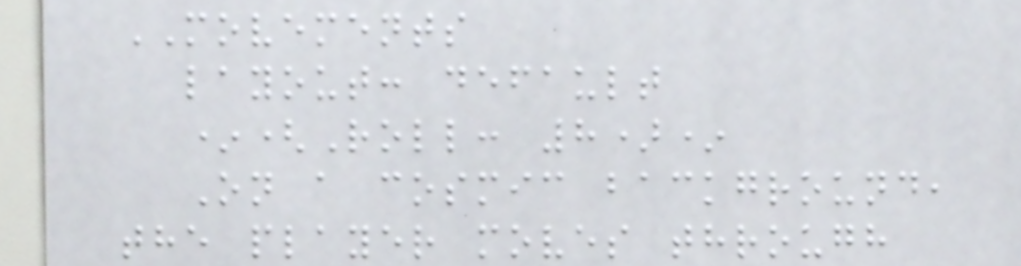MOVEMENTS
layout: default
*(Roll: 8)*
On a cosmic background,
the player moves through
